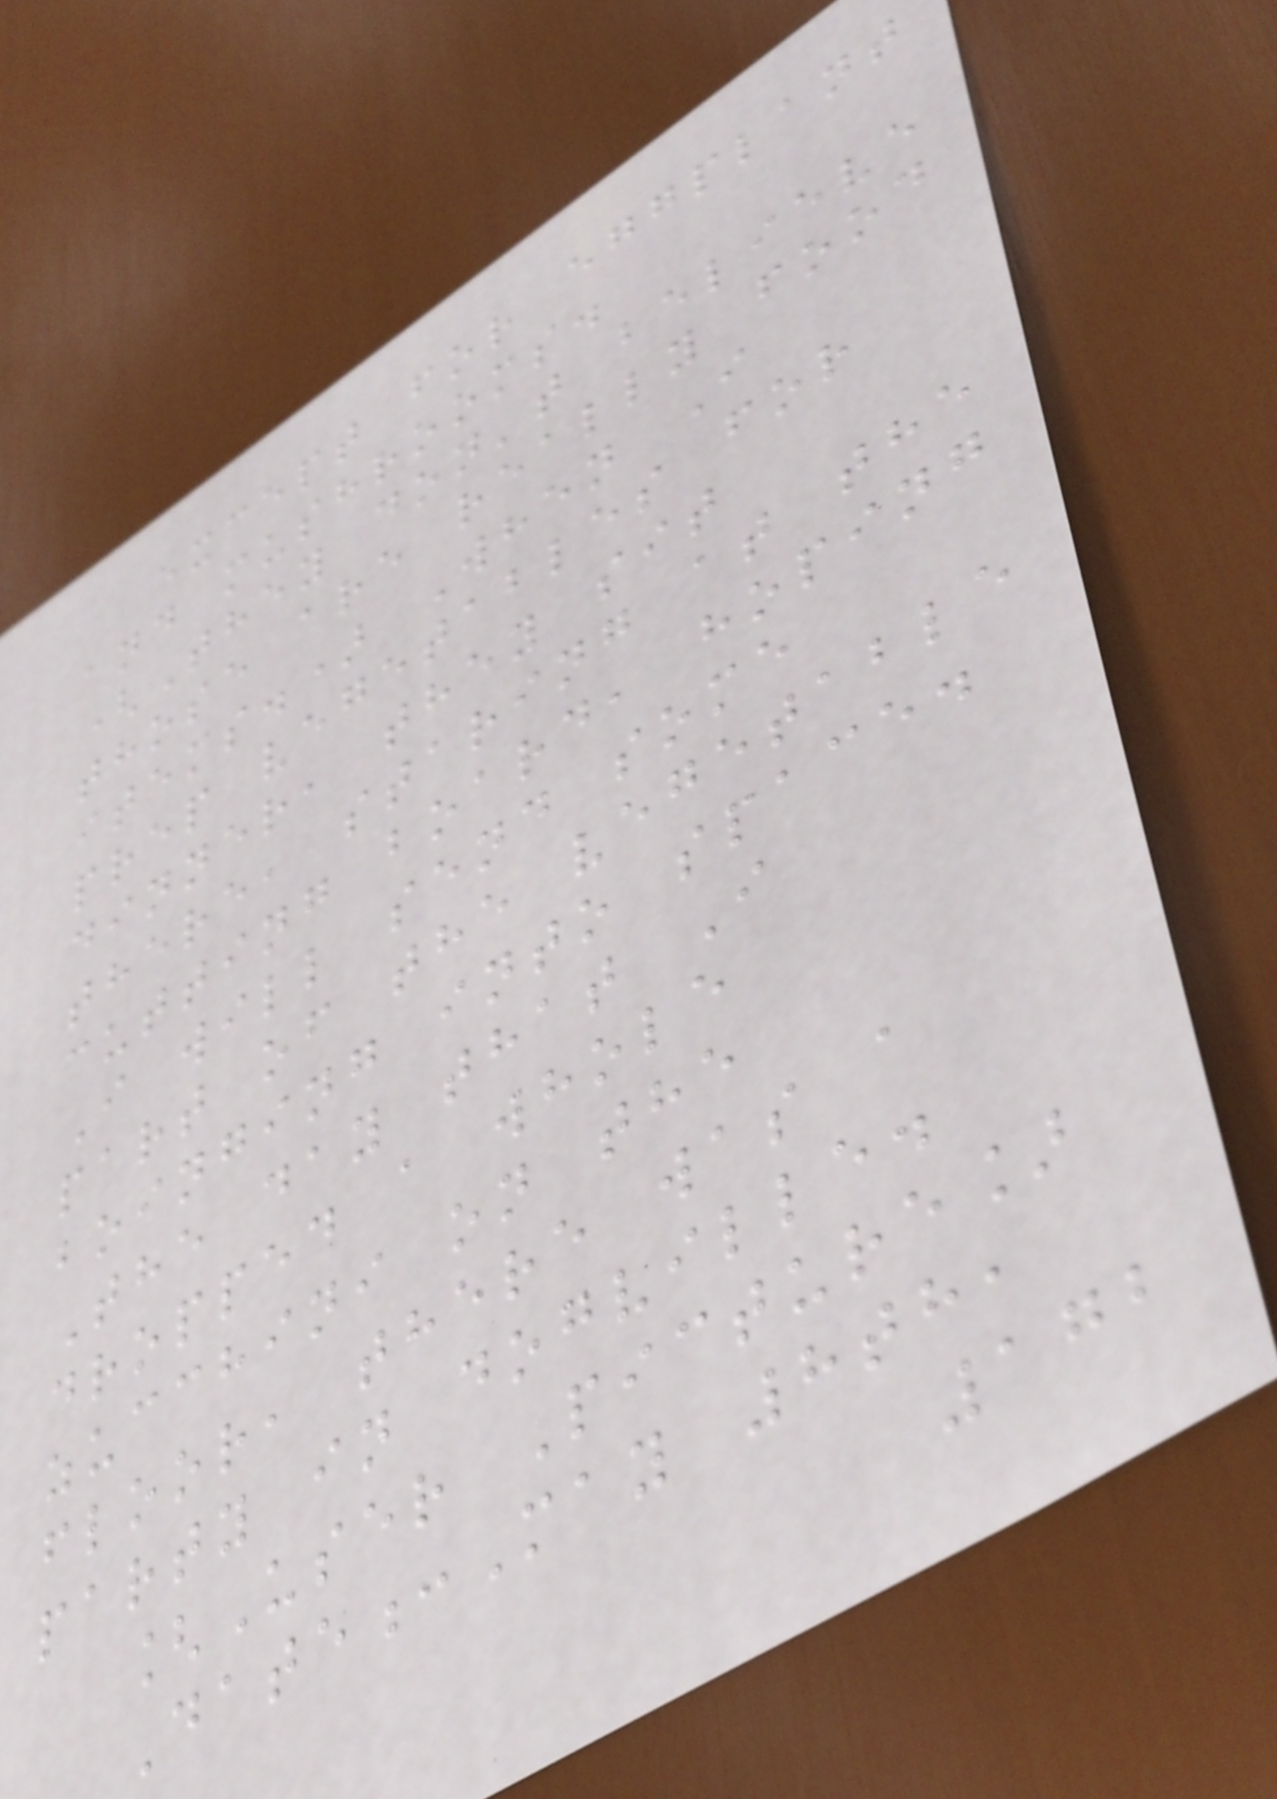except for eggplant
and mushrooms.
(They don't believe
those are really food
items.) When I
prep vegetables for
dinner, they sit
there, staring at the
cutting board, hoping
I will send some
part of the vegetable
boinging into space.
The day that I
dropped a whole
zucchini on the
floor, there was a
party in dogville.
[User Picture]
Date:May 8th,
172
